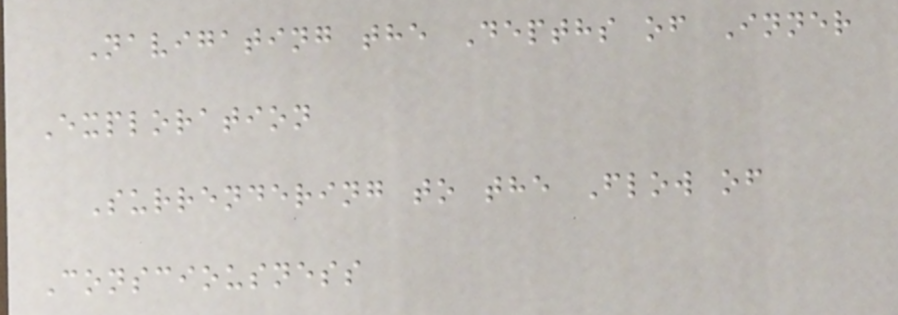Navigating the Depths of Inner
Exploration
Surrendering to the Flow of
Consciousness
